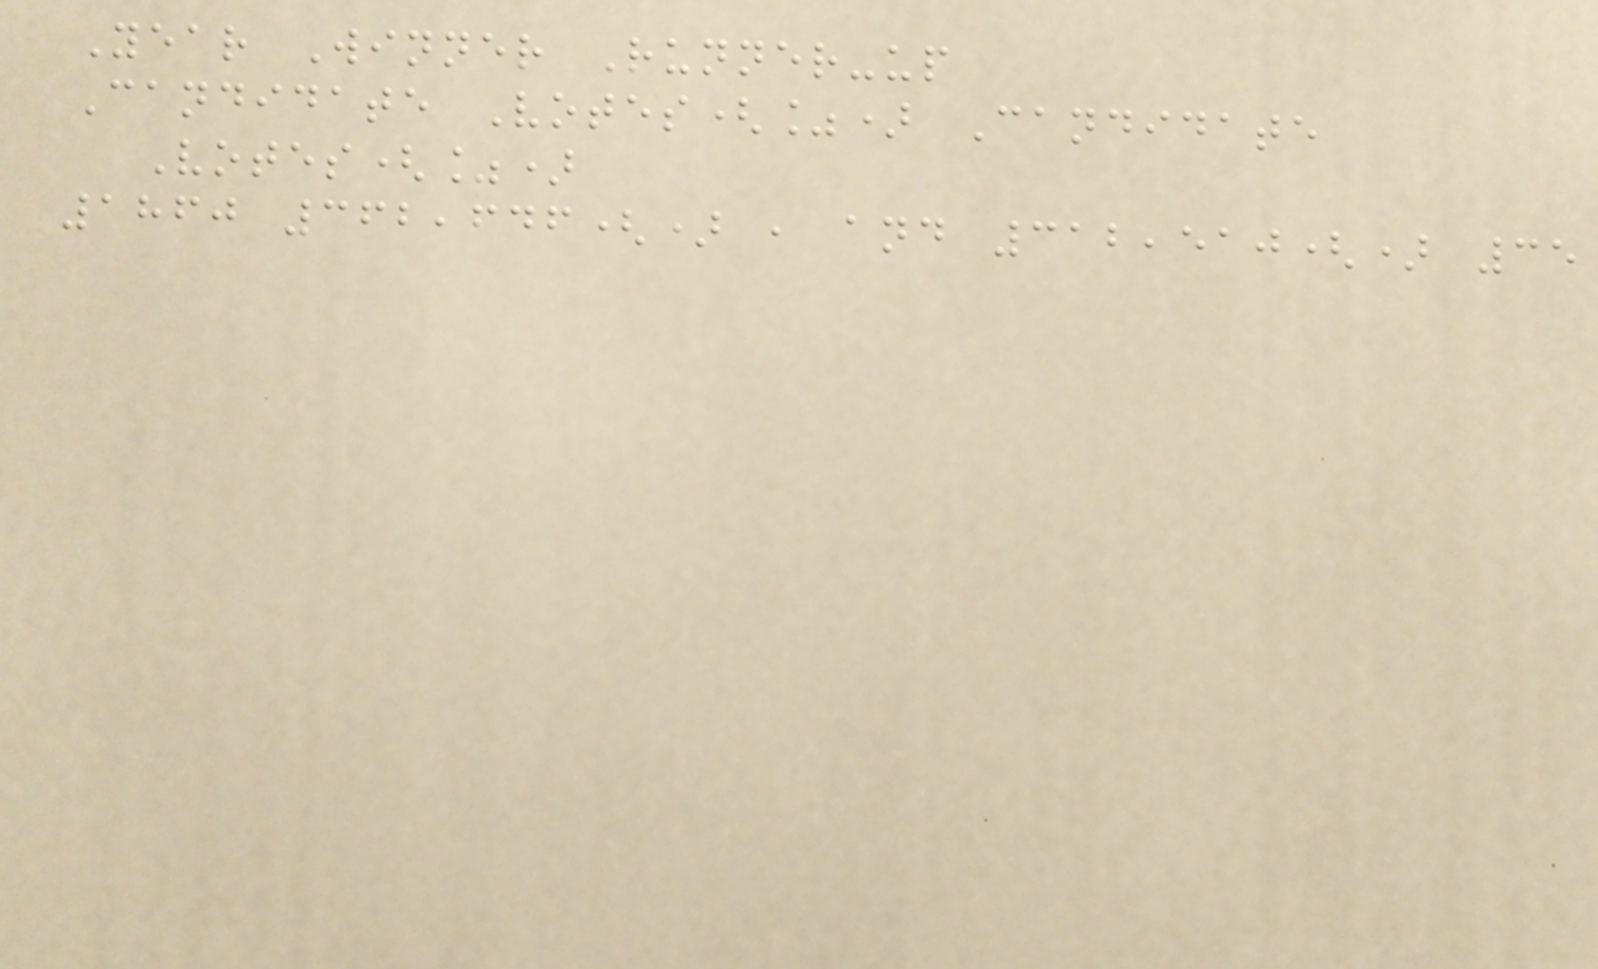Year Winner Runner-up
Candidate Votes(%) Candidate
Votes(%)
1860 362,646() , and 312,510() 35
